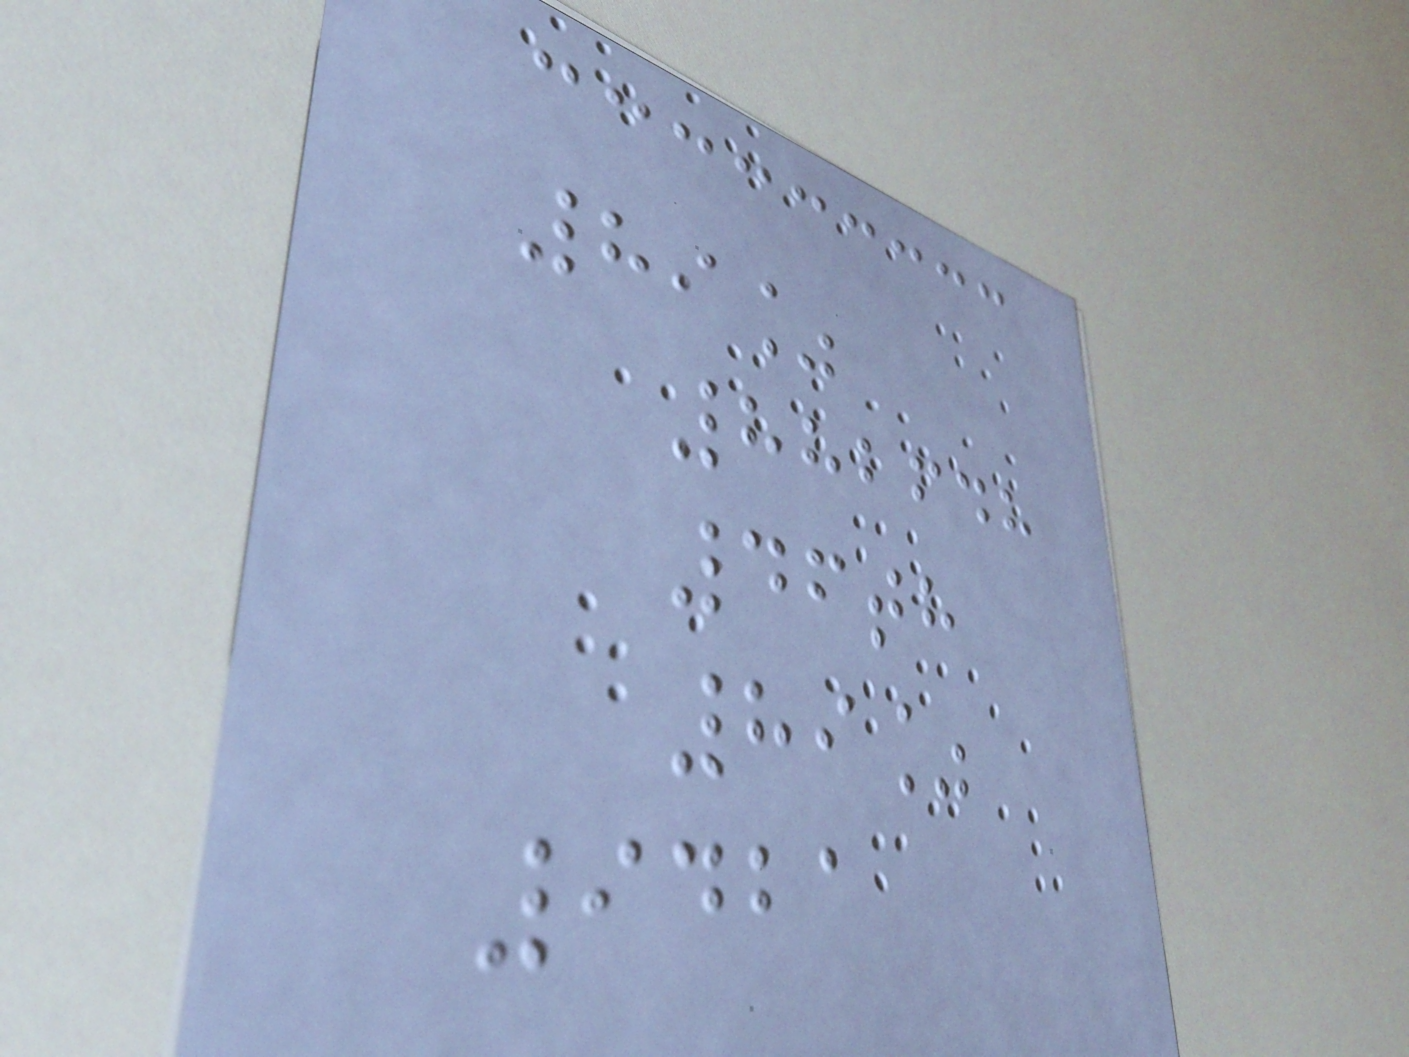89%
882648
46th
89%
9421
